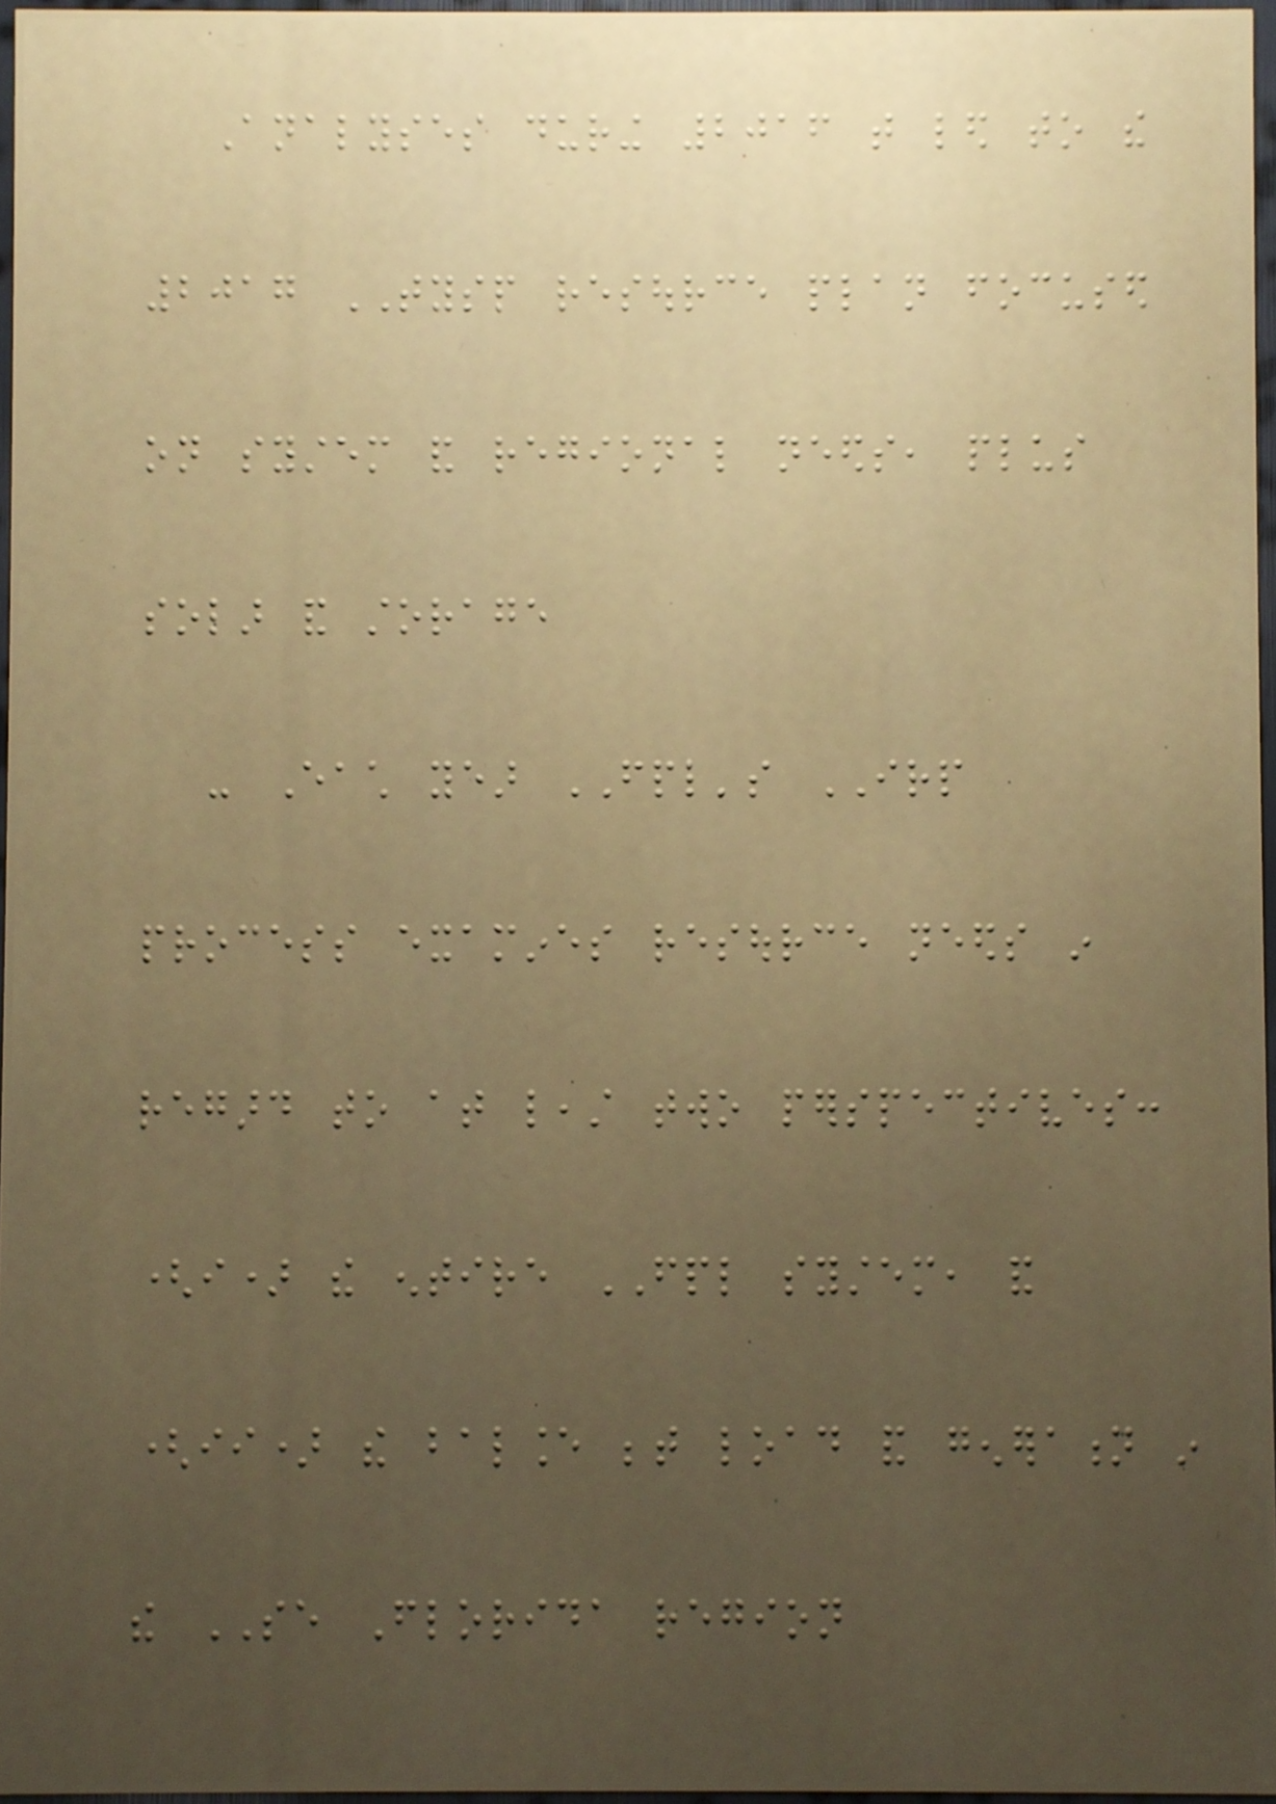Analyses during 2016 that led to the
2017 TYSP resource plan focused
on system and regional needs, plus
solar and storage
- Each year FPL's IRP
process examines resource needs in
regard to at least two perspectives:
(i) the entire FPL system, and
(ii) the balance between load and generation in
the SE Florida region
